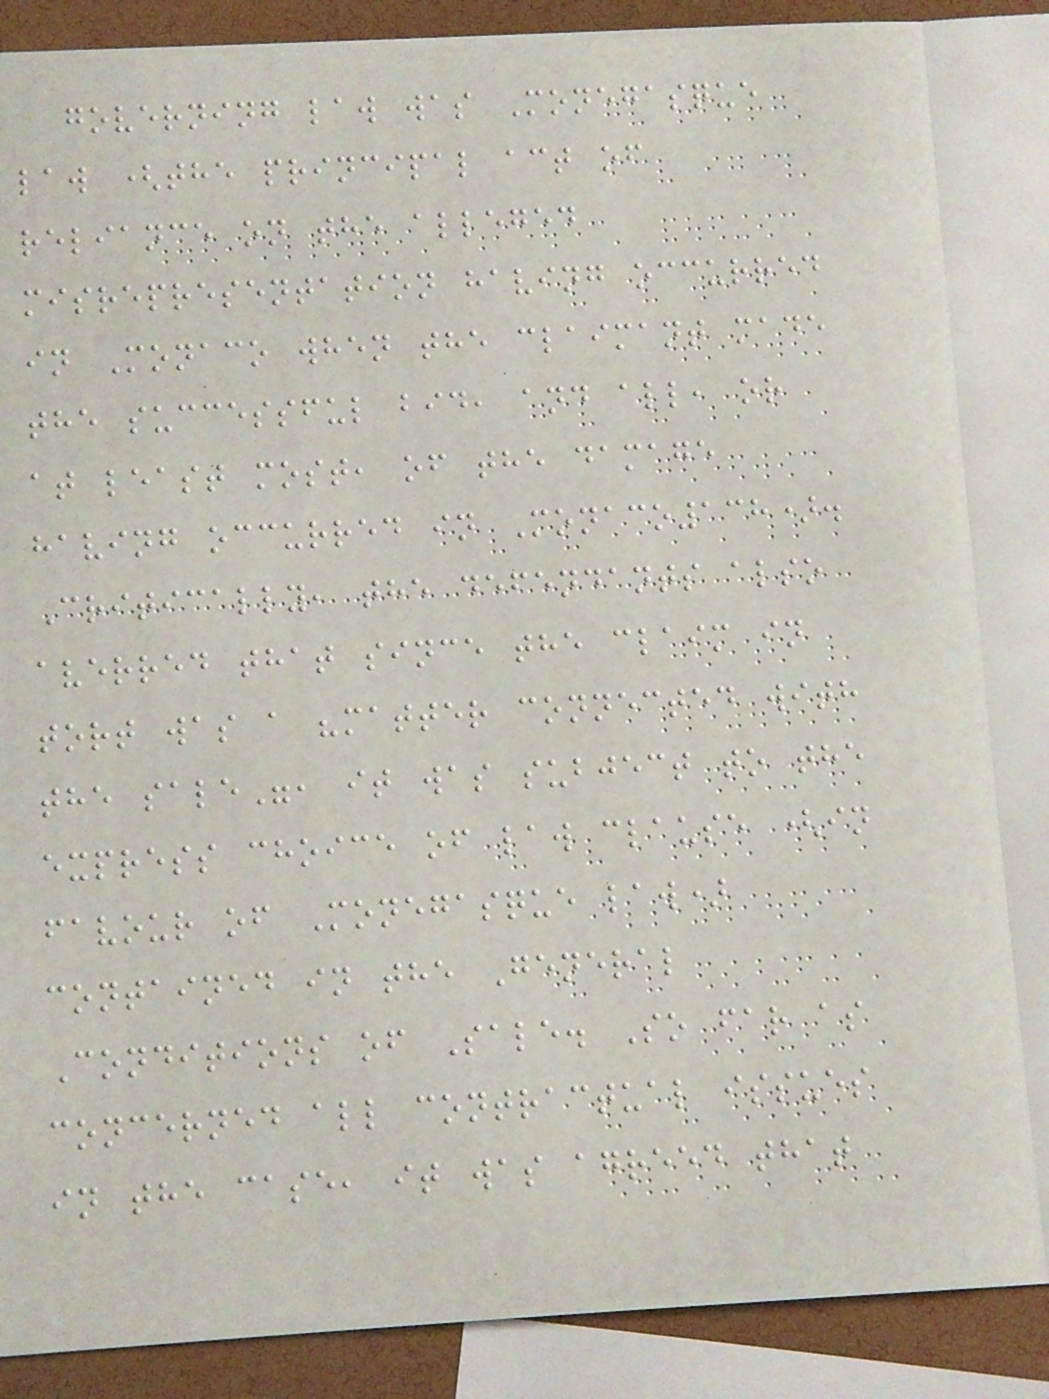governing law was Monegasque
law (the principal act of
reliance on the alleged
misrepresentation having occurred
in Monaco when the claimant made
the successful bid, and all, or
at least most, of the damage
having occurred in Monaco138).
Critically, the defendants also
averred that since the claim in
tort was a "matter connected with
the sale", it was subject to the
express choice of law clause (in
favour of Monegasque law)
contained in the General
Conditions of Sale. So far as
concerned all contractual issues
in the case, it was agreed that
